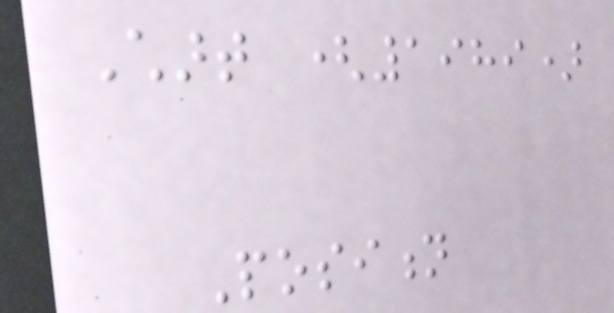Chart (1989)
Position
